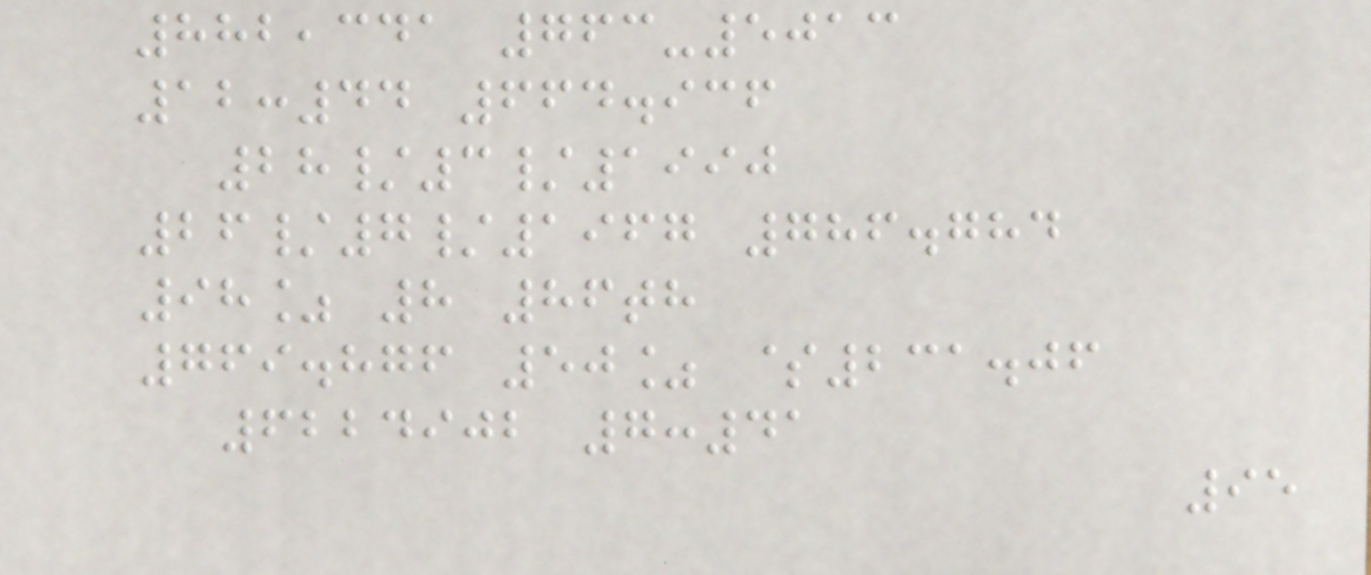882,341 763-5013
12:44 664.936
28/3/1990
26/7/1967 786.784
98% 8 86th
769.876 50% $231.06
6224902 7:41
95
